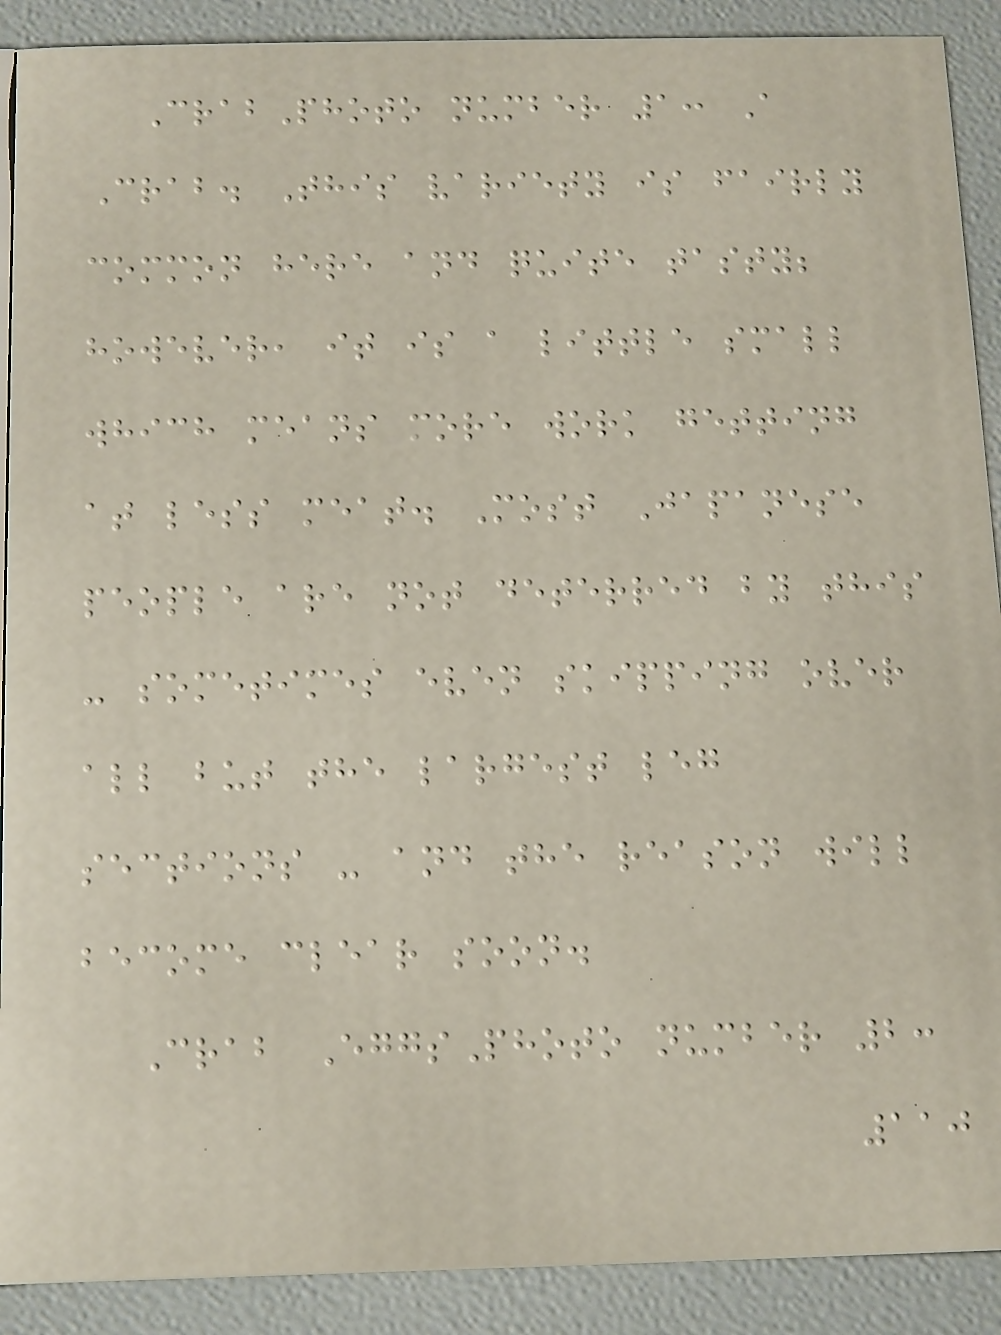CrabPhoto number 1: A
Crab. This variety is fairly
common here and quite tasty;
however, it is a little small
which means more work getting
at less meat. Most Japanese
people are not deterred by this
- sometimes even skipping over
all but the largest leg
sections - and the reason will
become clear soon.
Crab EggsPhoto number 2:
110
